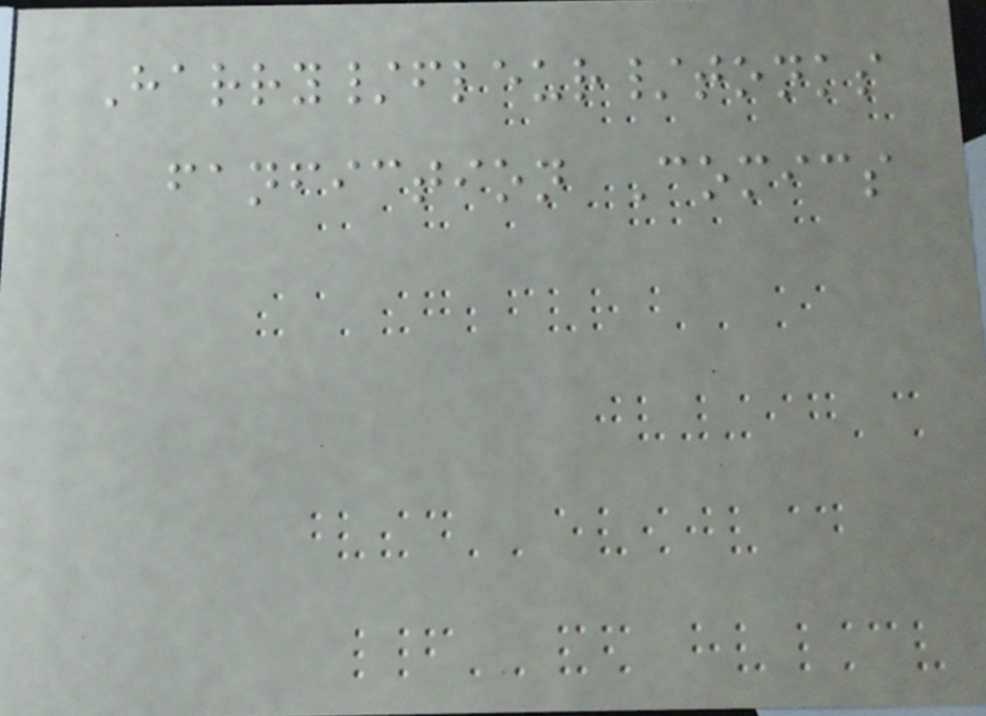Harry/fleur/tonks
fanfiction Comics
